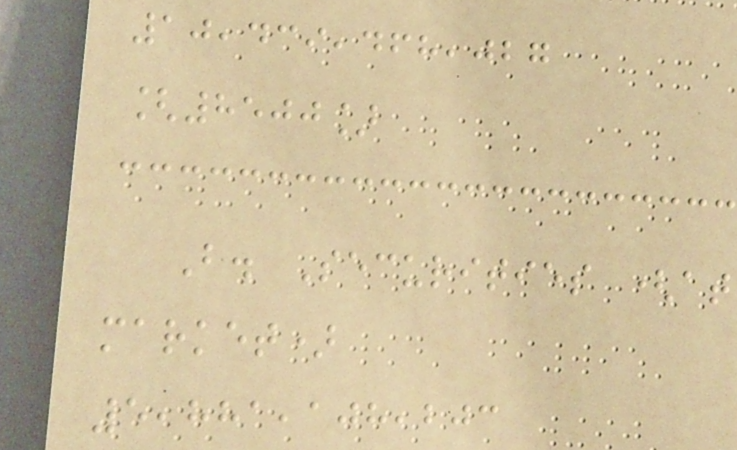10,439,468,027
[8500]
B. Securities (at
market)
5,881,108,203
